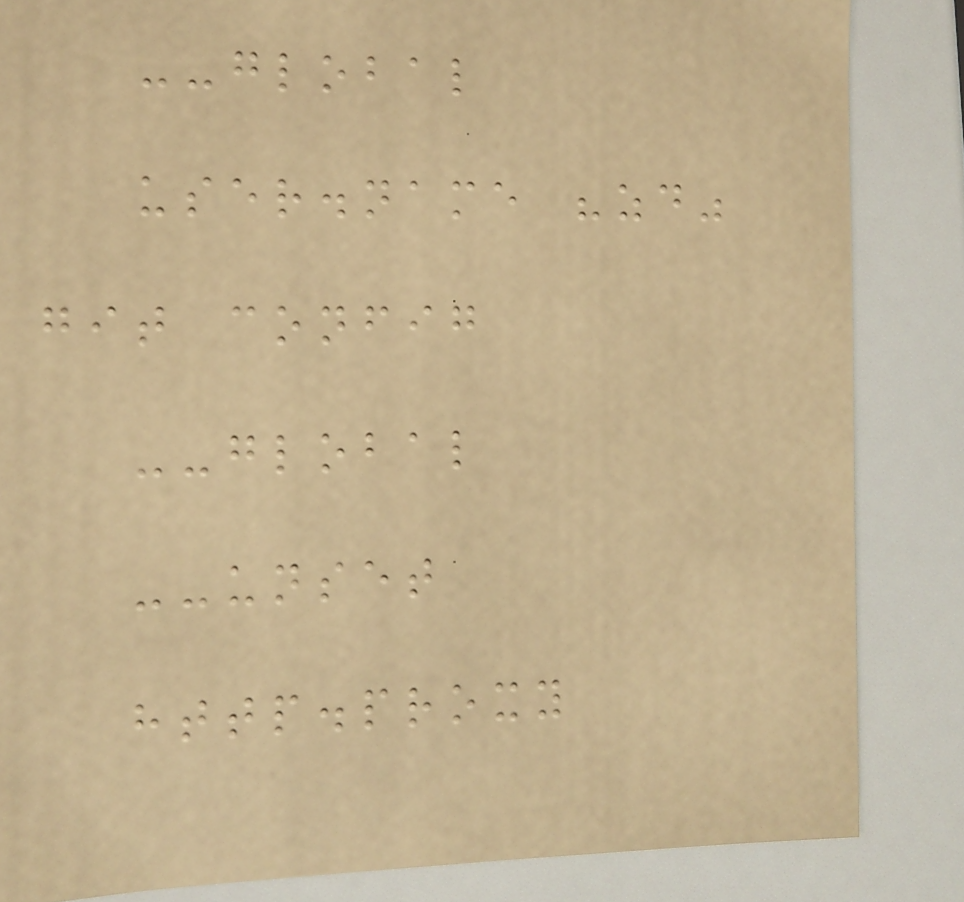--global
user.name "zd"
git config
--global
--unset
http.proxy
